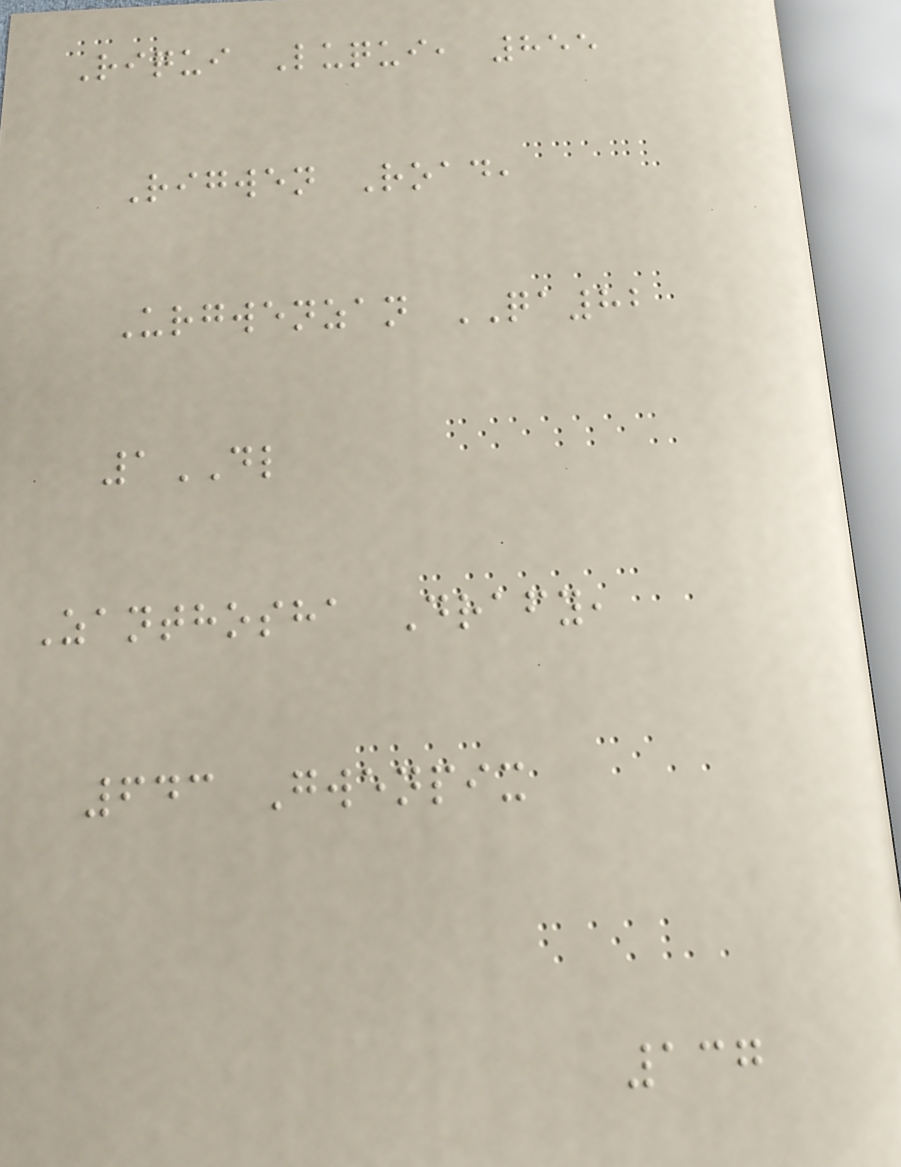Riqui Luqui, 855
Rigwen Road,
Urgwenzan QA82
1DL
Zanthosha Drafy,
643 Gwenpix
137
